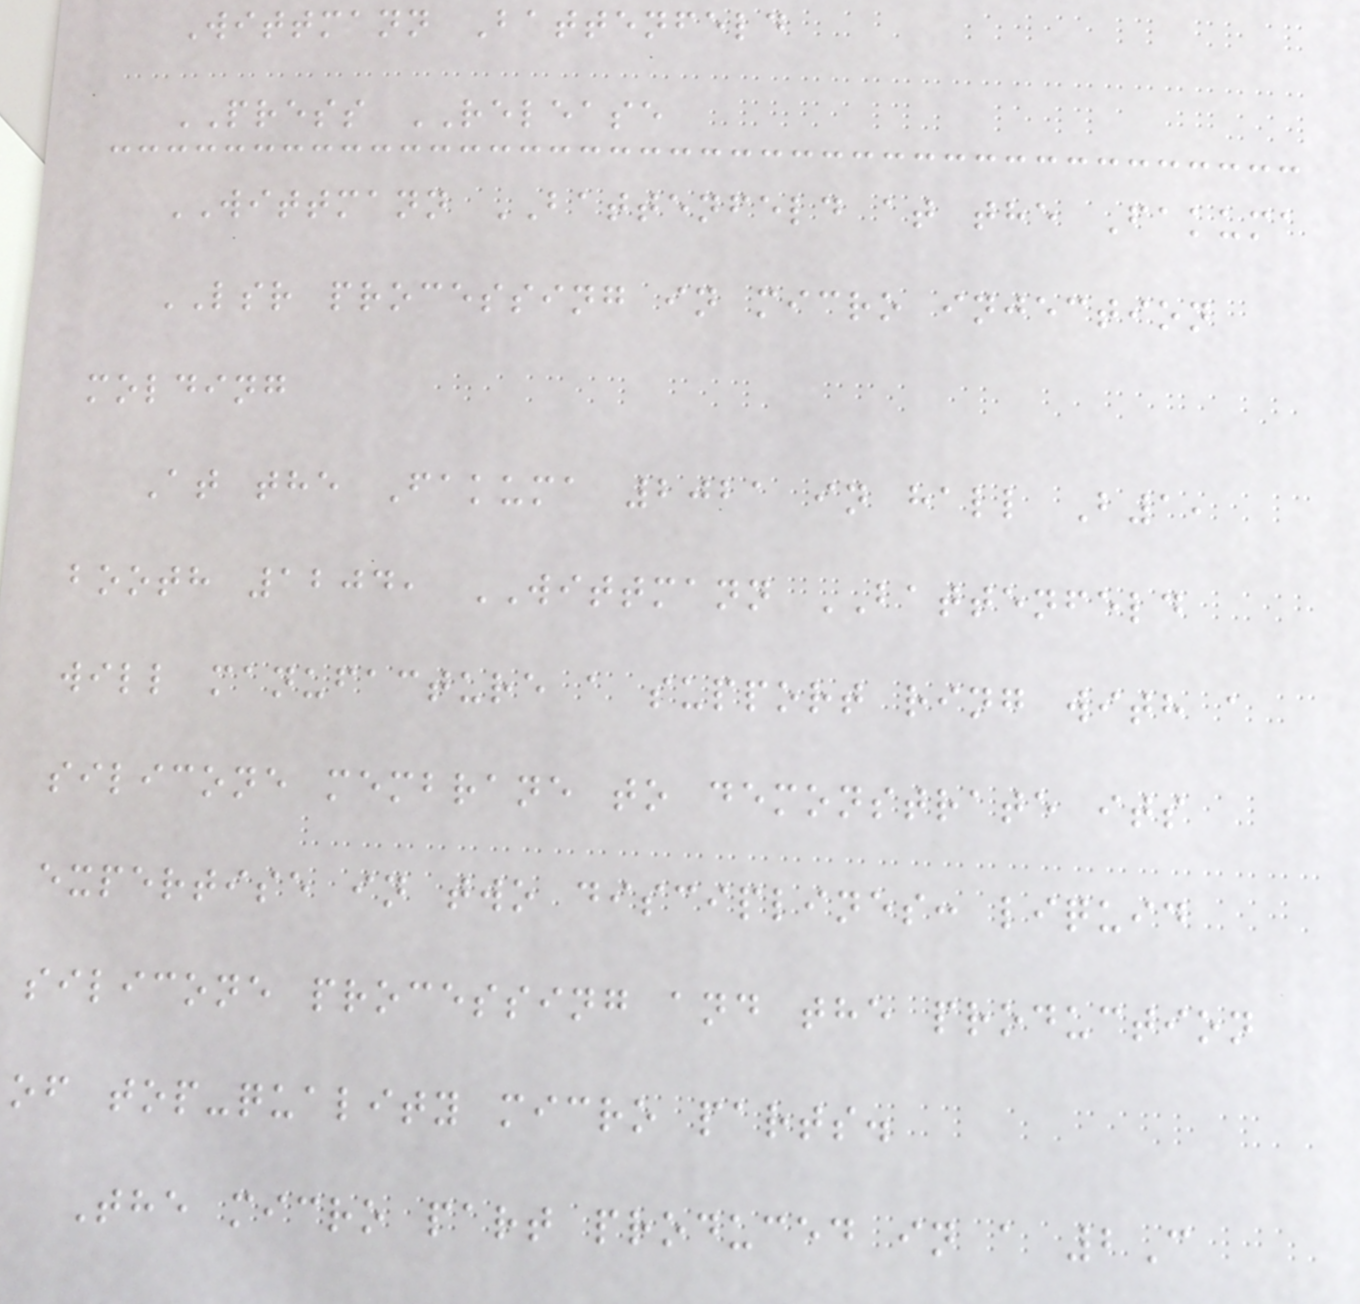Wittmann Battenfeld
PRESS RELEASE
WITTMANN BATTENFELD at the Fakuma
LSR processing in micro injection
molding
At the Fakuma 2021 in hall B1,
booth 1204, WITTMANN BATTENFELD
will manufacture a support ring with a
silicone membrane to demonstrate its
expertise in two disciplines: liquid
silicone processing and the production
of top-quality micro parts.
The micro part produced in a 2C
